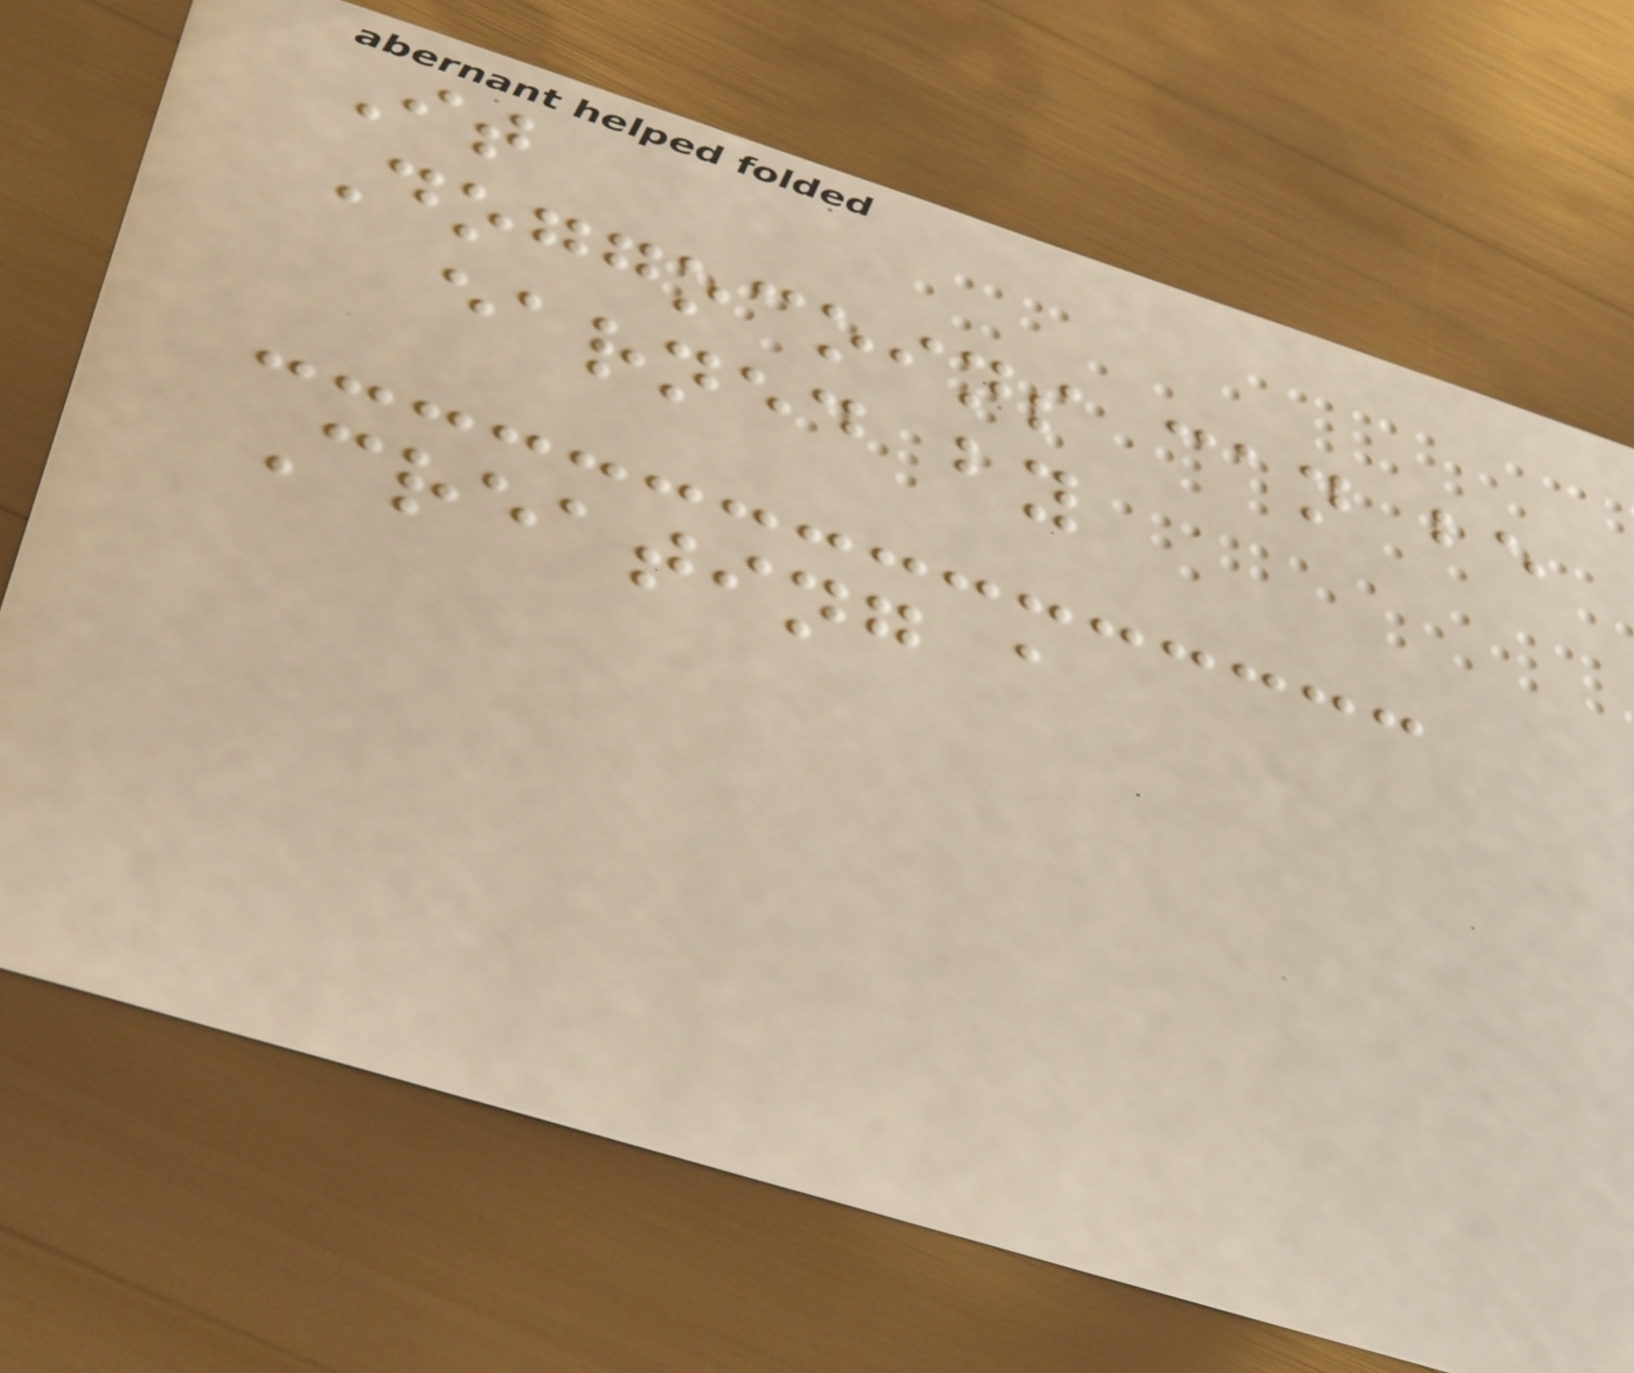It
Doggocoins can be
earned by
Creating a
